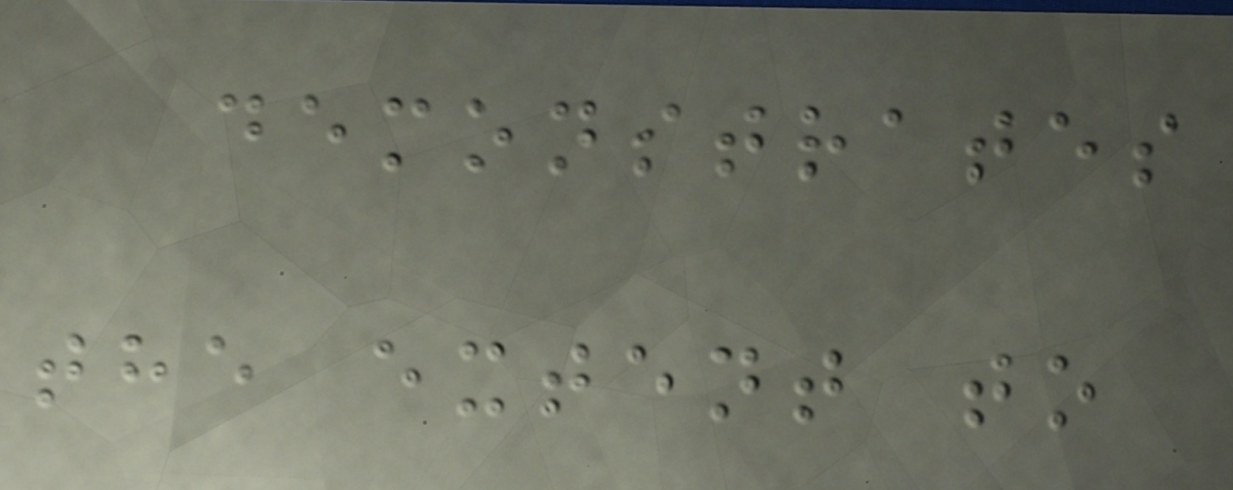demonstrates
the extent to
